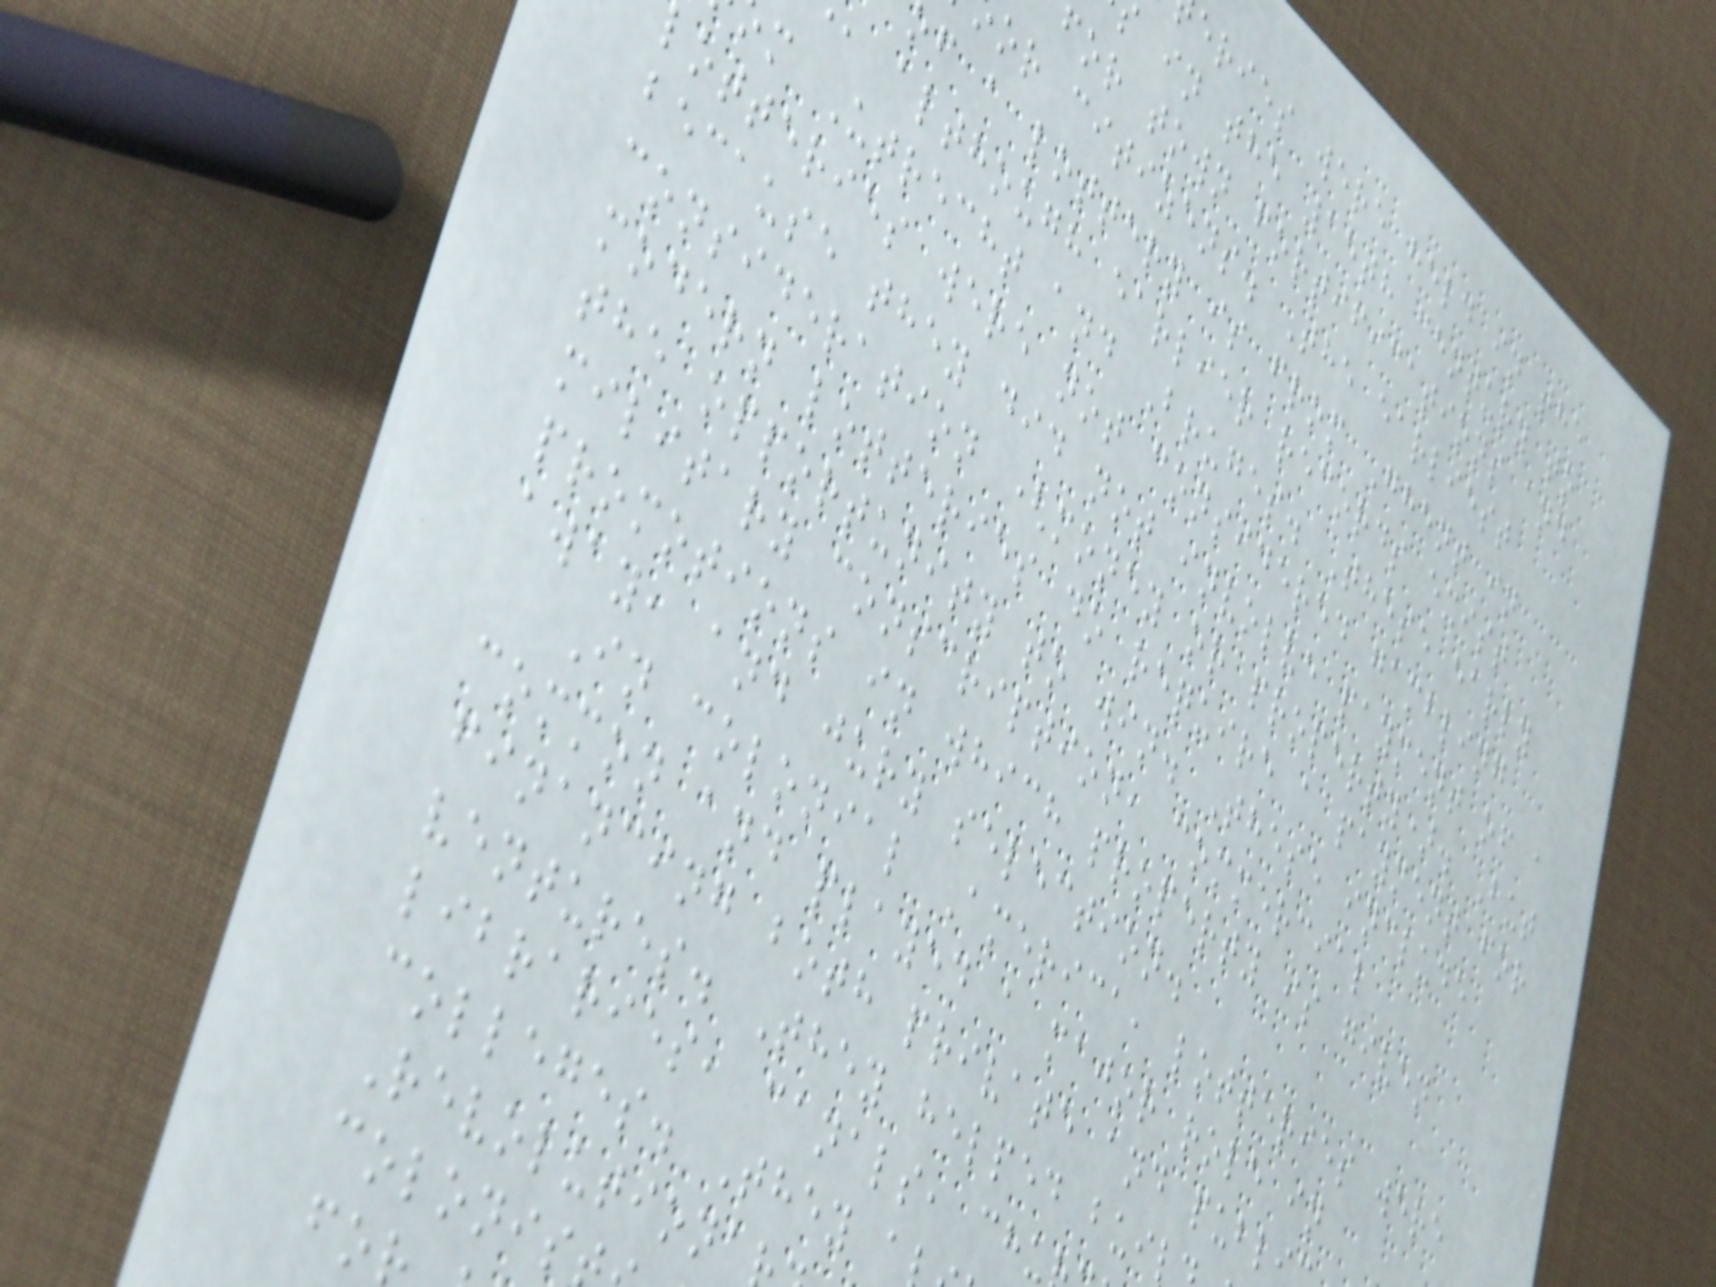eries were held in the
in the 15th century to
for town fortifications and
or citizens. The earliest
of a lottery is from Ghent in
, although earlier records exist
m Utrecht and Bruges. These early
lotteries were not considered gambling
because they did not involve payment of a
consideration (money or property). But
modern lotteries do require a payment for
the opportunity to win. These include
military conscription, commercial
promotions in which property is given
away, and jury selection.
In colonial America, lotteries were
common and played a major role in
financing both private and publi
ventures. They helped buil
libraries, canals, chu
colleges. They a
Revolutiona
